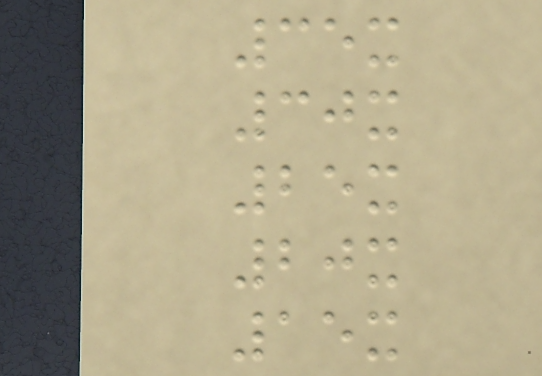35x
30x
25x
20x
15x
